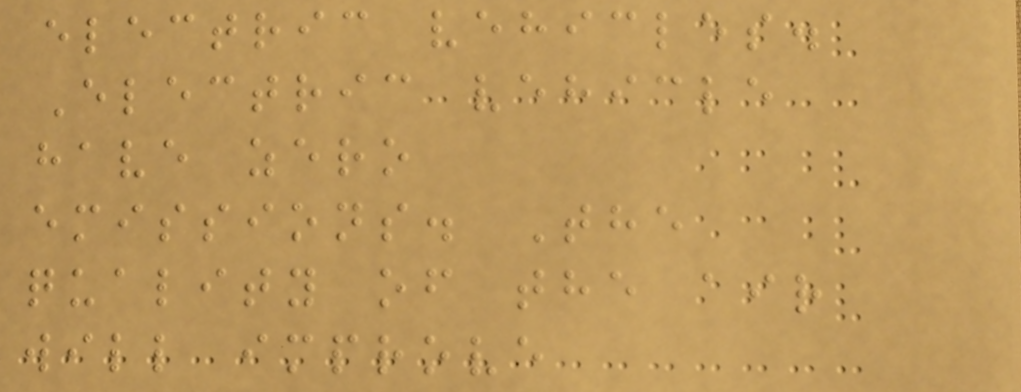electric vehicles.
Electric vehicle
have zero
emissions. The
quality of the air
will improve
